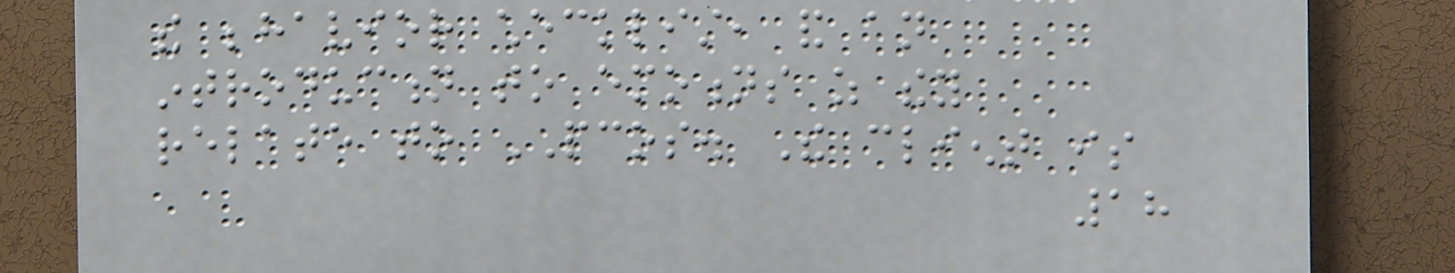the behavior checklist, and an
introduction to emotions as they
relate to PCOS. The client is
18
